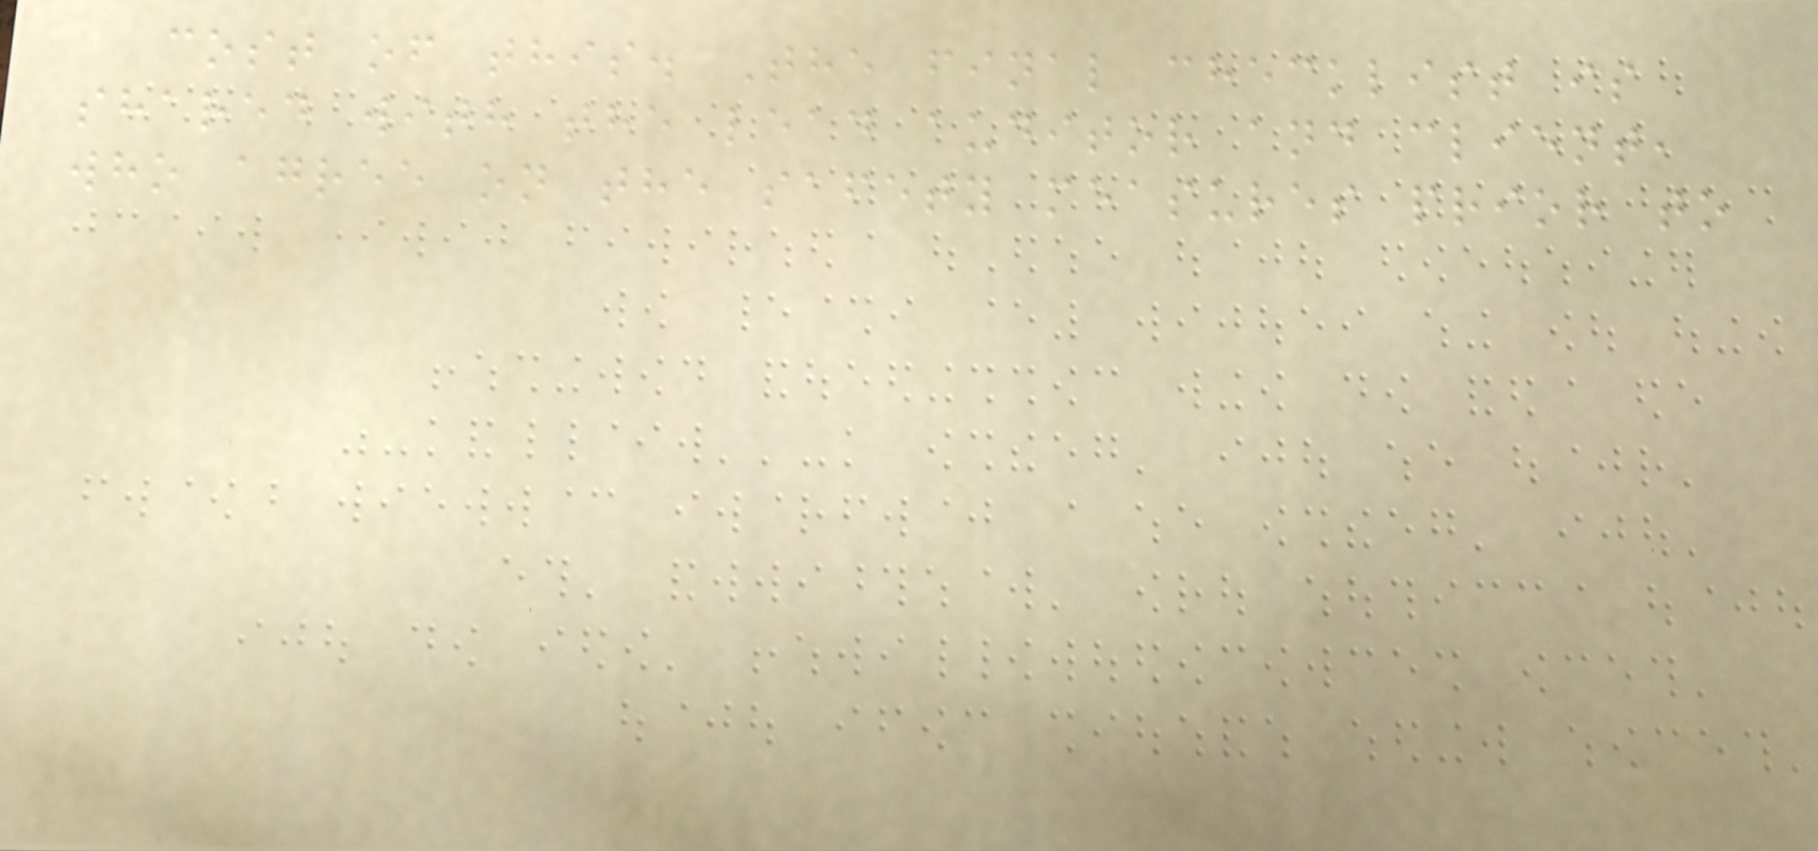cost of this. The final checklist is
shared with the lead auditor and client,
who agree on the safety measures prior to
